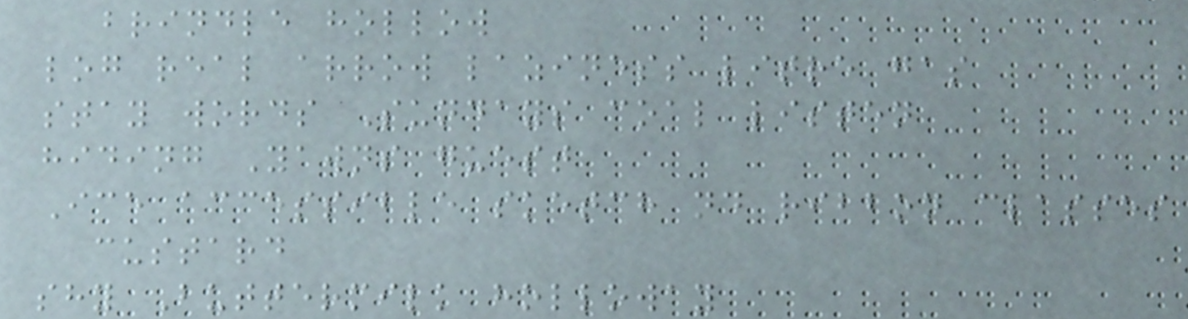brindle hollow
log real arrow laziness litre gas
stay words Sundays coal listen
hiding Yawns guest
Ice accessible sketch nd ribbon classes
custard
shy Buttermilk holloway
